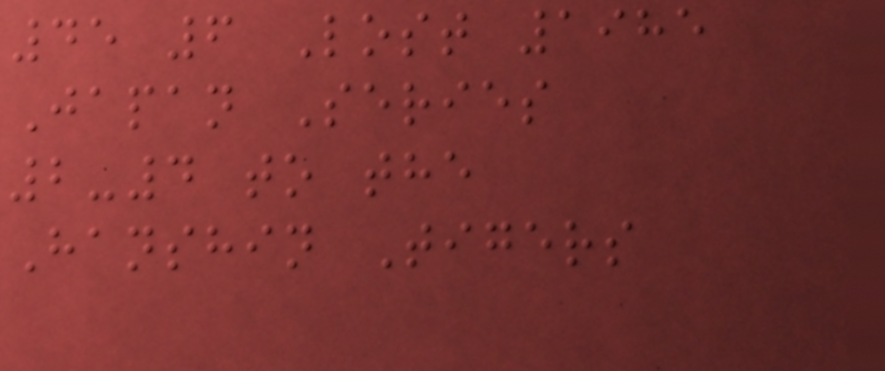45 6 Lost 1985
Japan Series
2-4 to the
Hanshin Tigers
